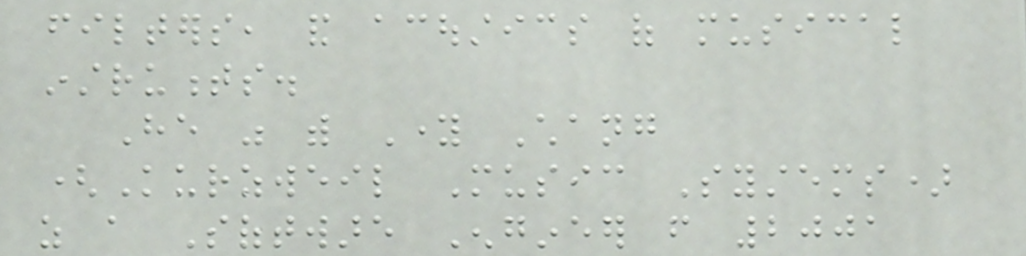filters, and acoustics of musical
instruments.
He was with Young Chang
(Kurzweil Music Systems)
as a Software Engineer from 2001
